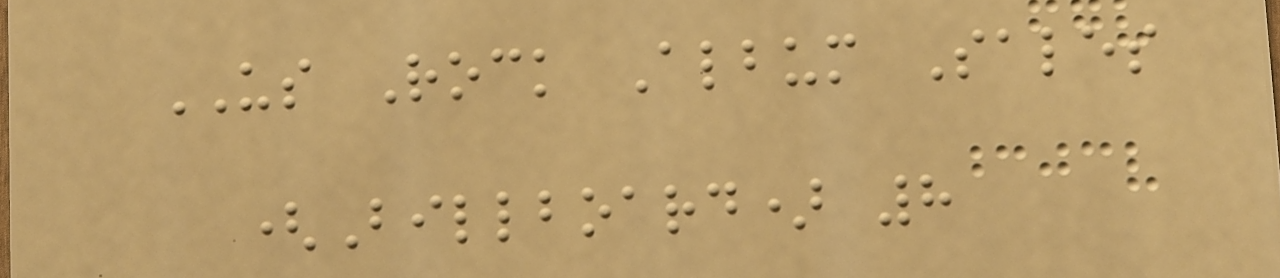US Rock Album Sales
(Billboard) 8
